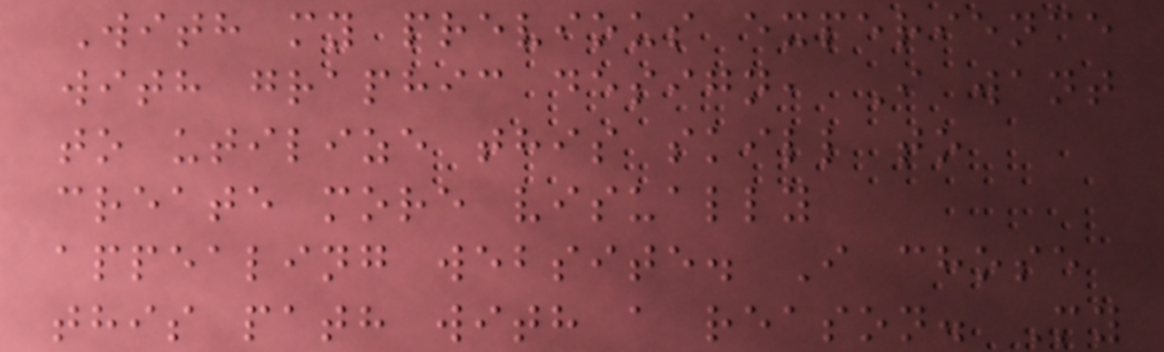With my previous experience
with graphic design, I want
to utilize this skill to
create more visually
appealing website. I chose
this path with a reason. My
